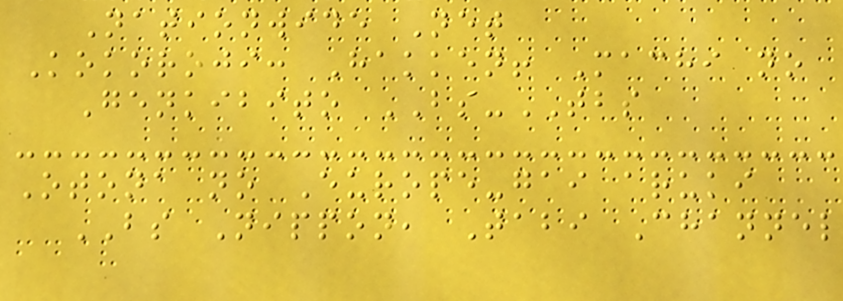Nationwide Net
Kokoroji: Hakken! Machi no
Genkibito BS-TBS
Otona no Europe-gai aruki
BS Nippon, Tabi Channel
